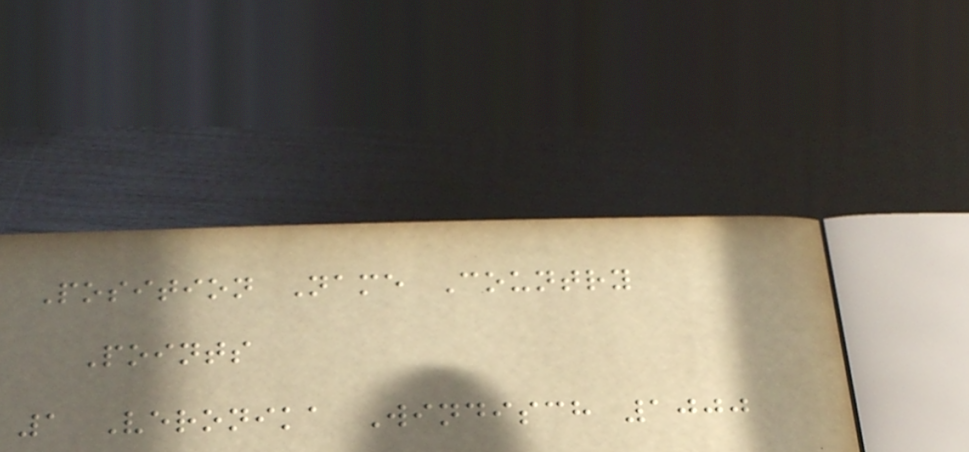Position Name Country
Points
1 Veronika Windisch 1000
